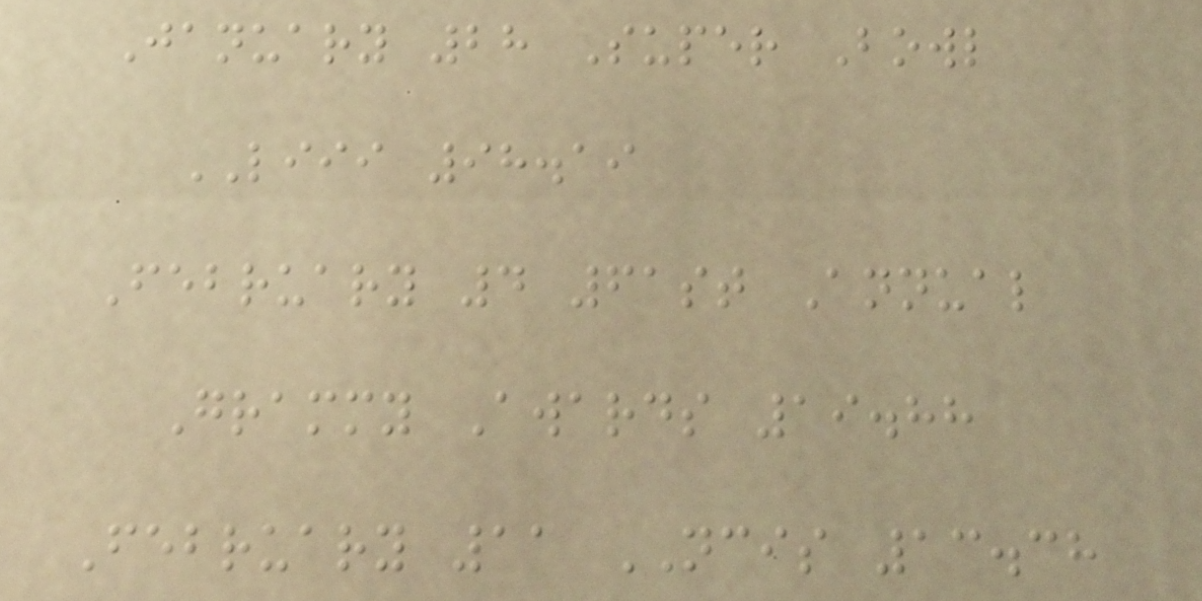January 28 Super Bowl
LIII 98.19
February 4 61st Annual
Grammy Awards 19.88
February 11 NCIS 13.38
